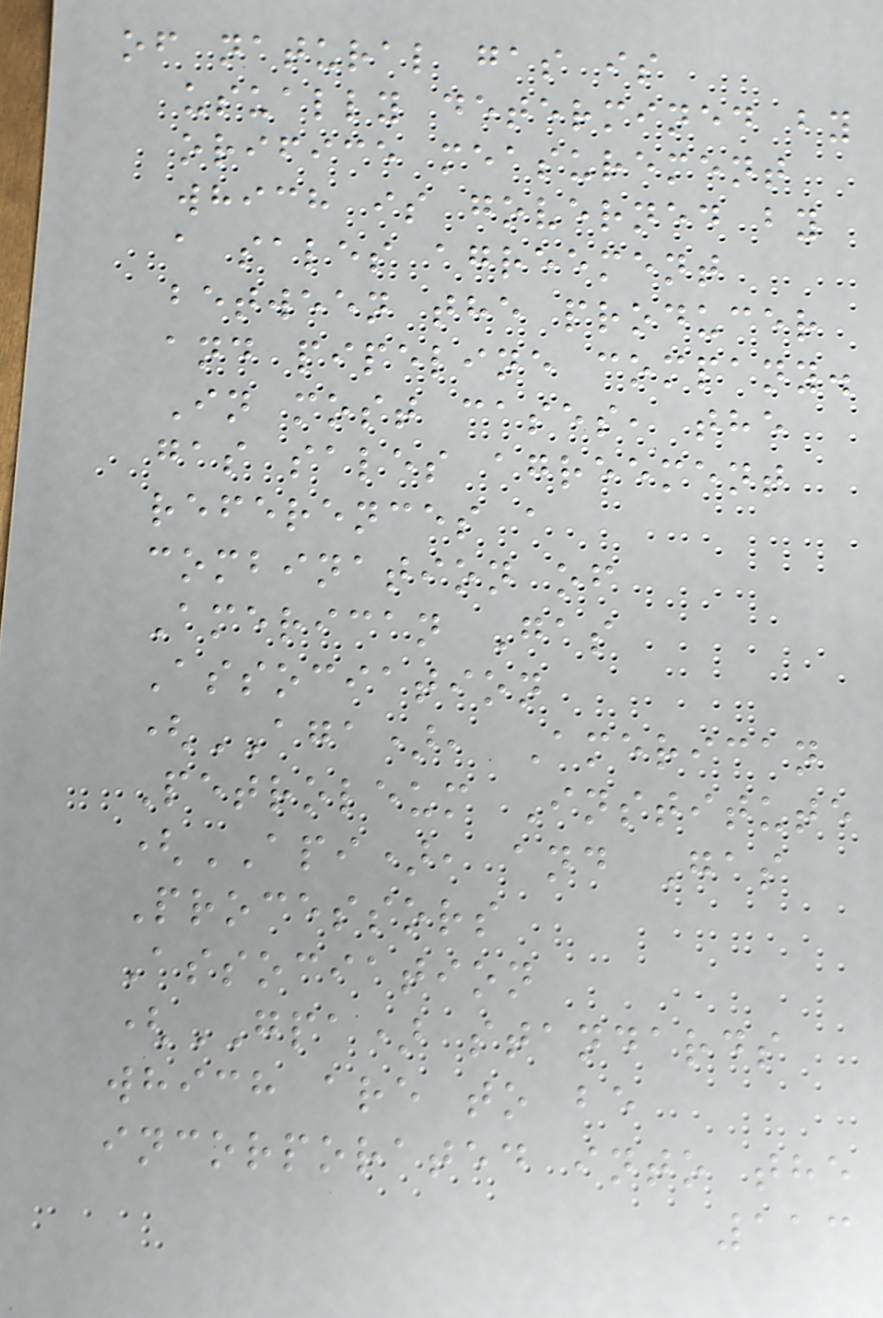of natural gas is
usually determined by
orifice measurement
which is governed by
a sales agreement
between the producer
and pipeline company.
In most cases, the
gas sales agreement
references a
combination of
American Gas
Association
(AGA), American
Petroleum Institute
(API), and Gas
Processors
Association
(GPA) standards
which are to be
incorporated into the
113
